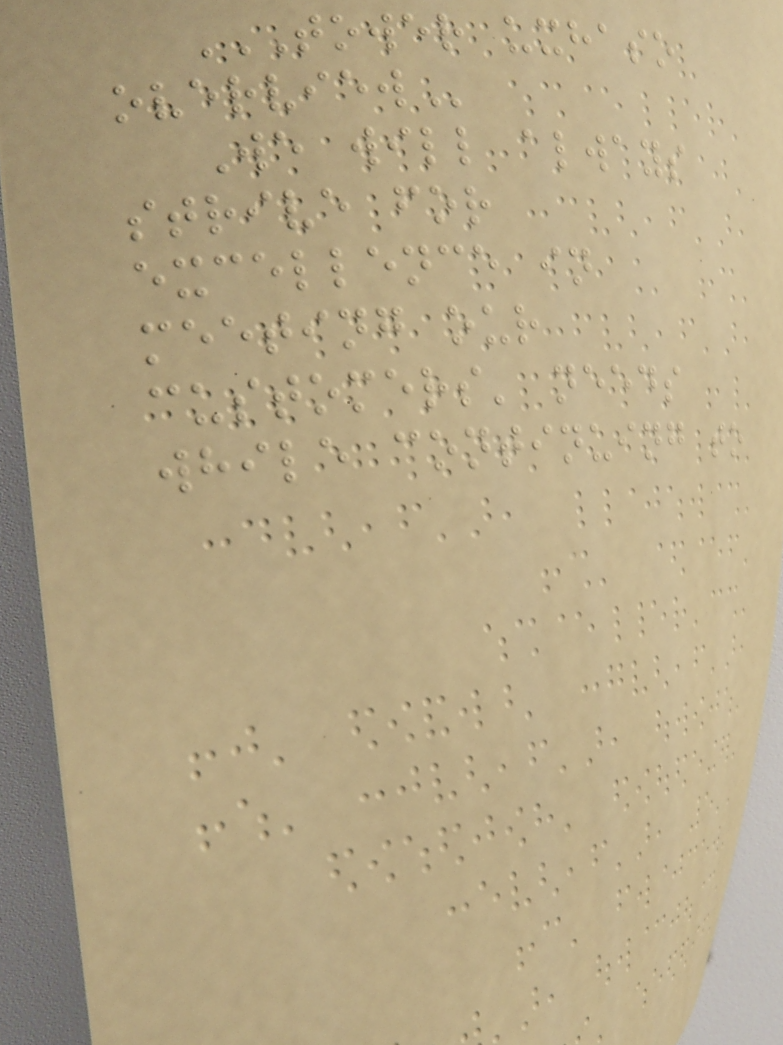TOWER UXHASO
OVERVIEW
We will always
strive for
excellence in
meeting our
customers' needs
while continuing to
